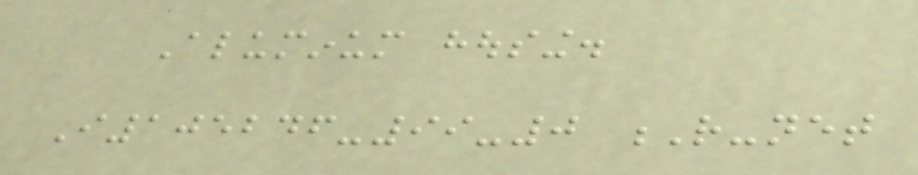Aluminum housing.
I105246-99-0 R-net
